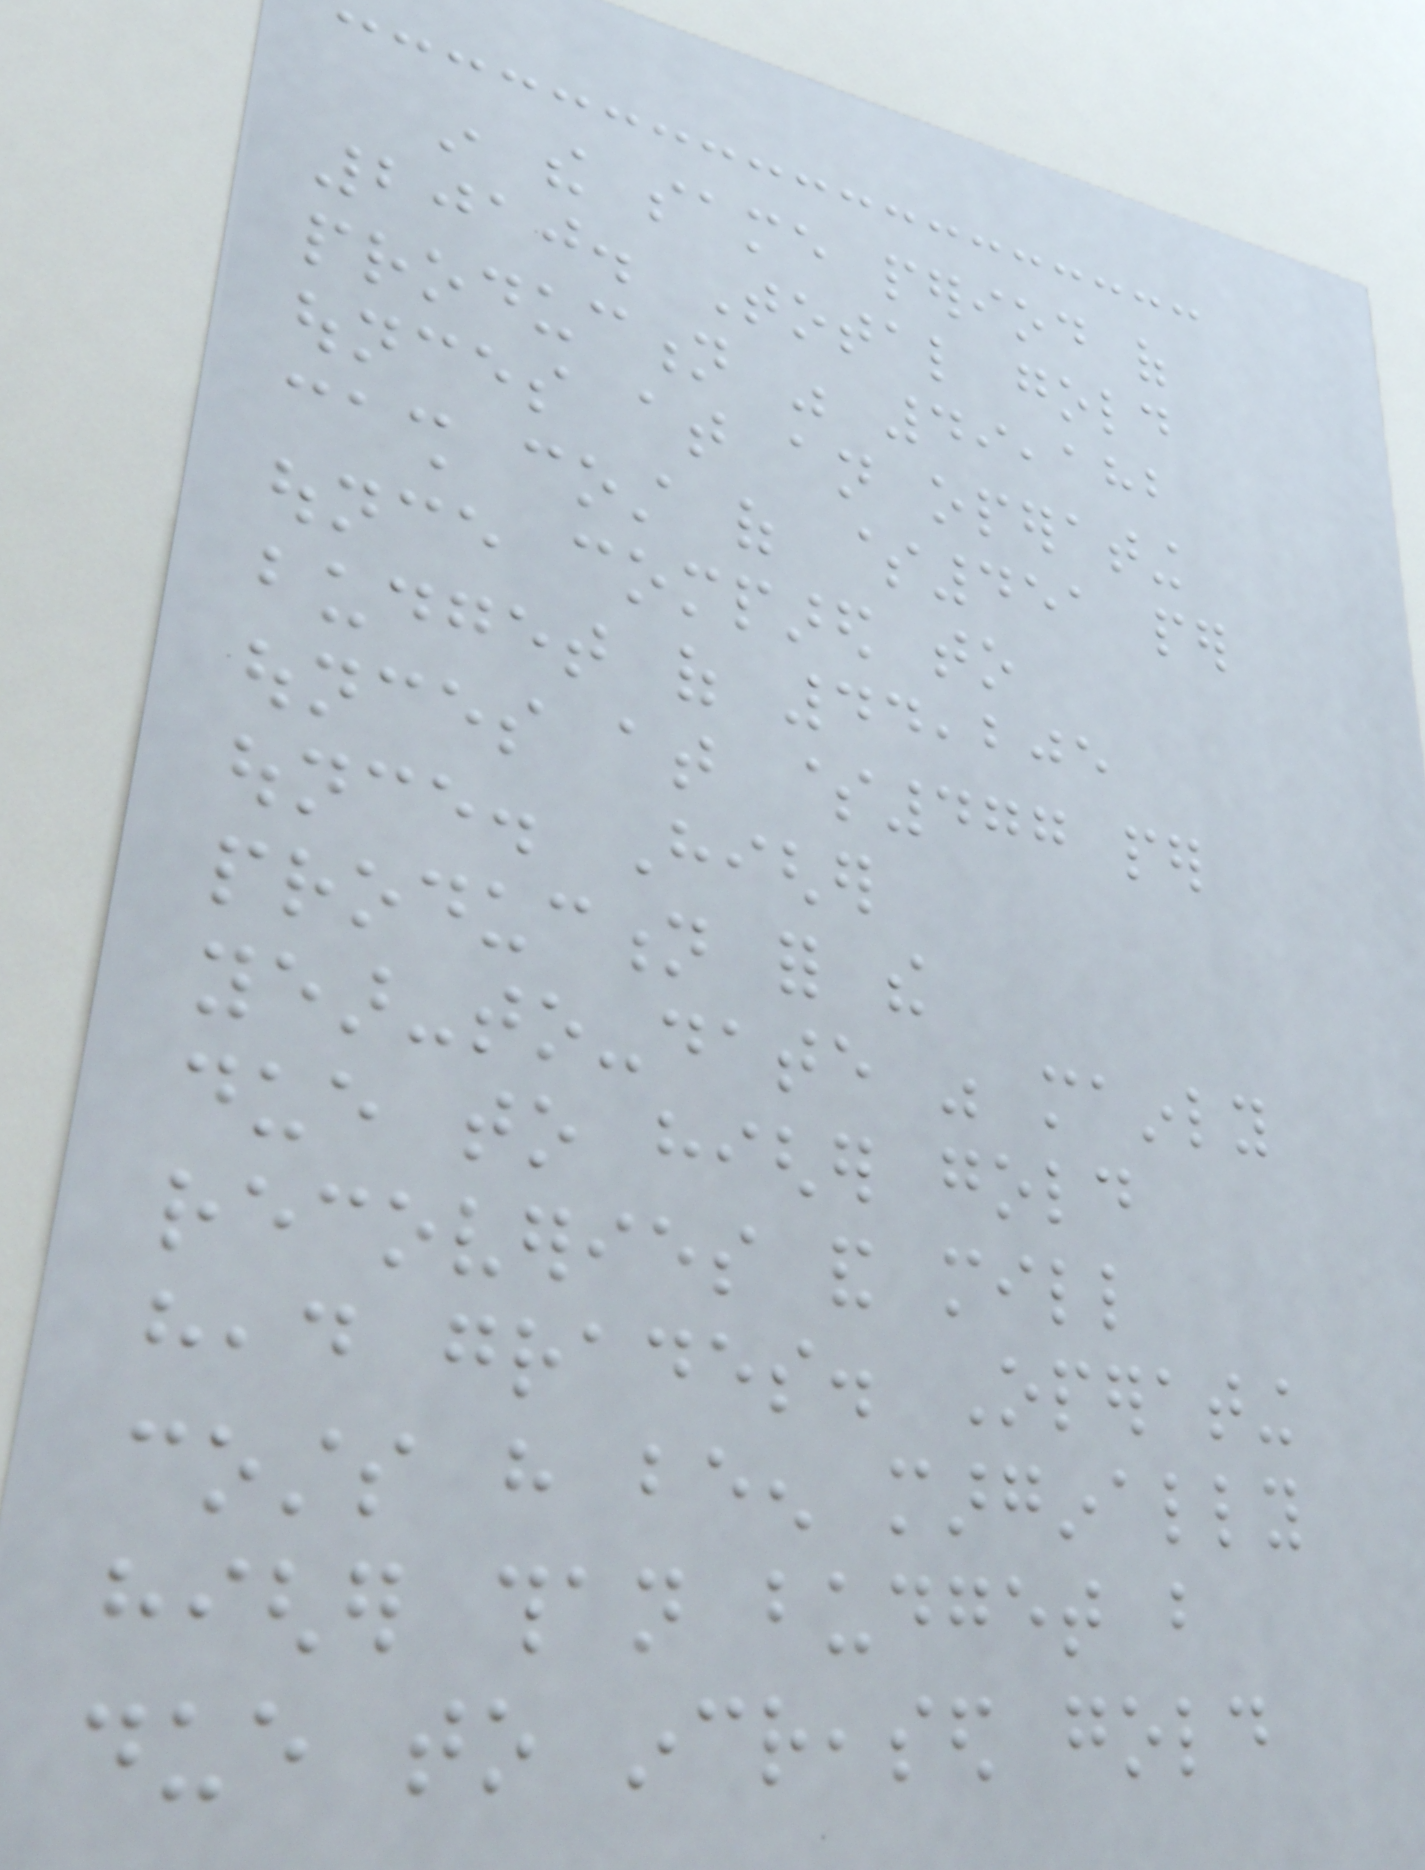in the same period of
2010. Total gold
production was 49,182
ounces at an operating
cash cost of $451 per
ounce compared to
budget of 44,205
ounces at $477 per
ounce. Higher
production for the
year-to-date was mainly
due to higher gold
recoveries and mill
head grades. Operating
costs have been marginally
higher than budget but
due to increased gold
